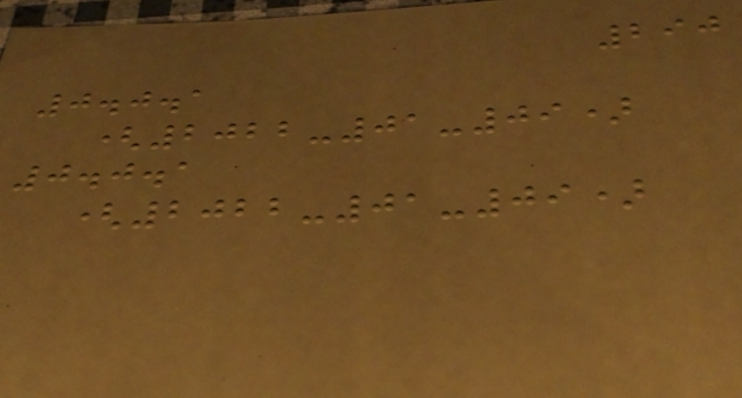290
0.0.1
(2022-01-09)
0.0.1
(2022-01-09)
